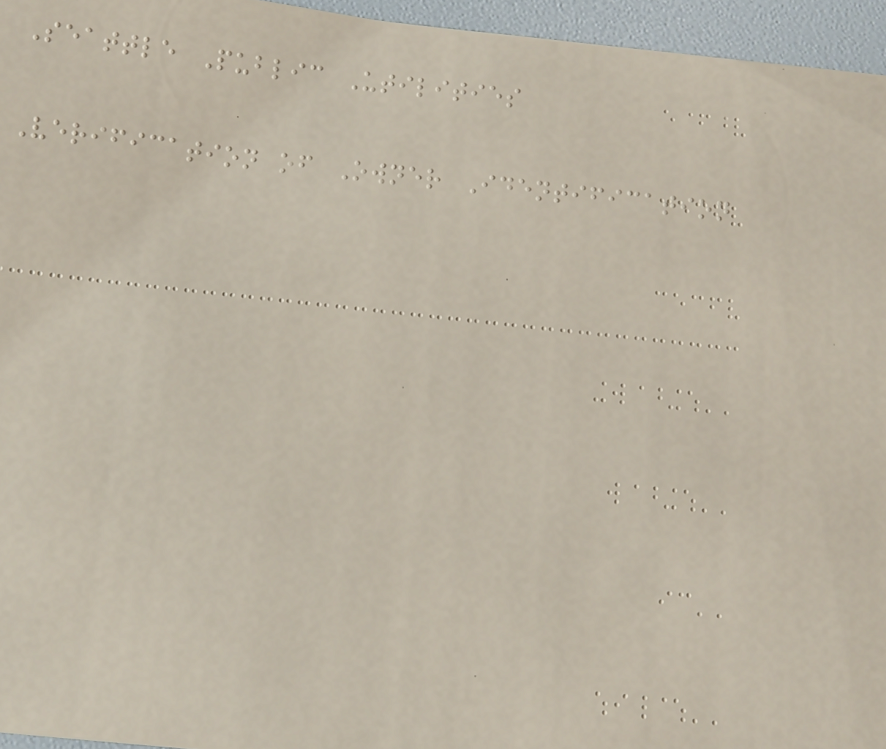Seattle Public Utilities
Verification of Owner Identification
